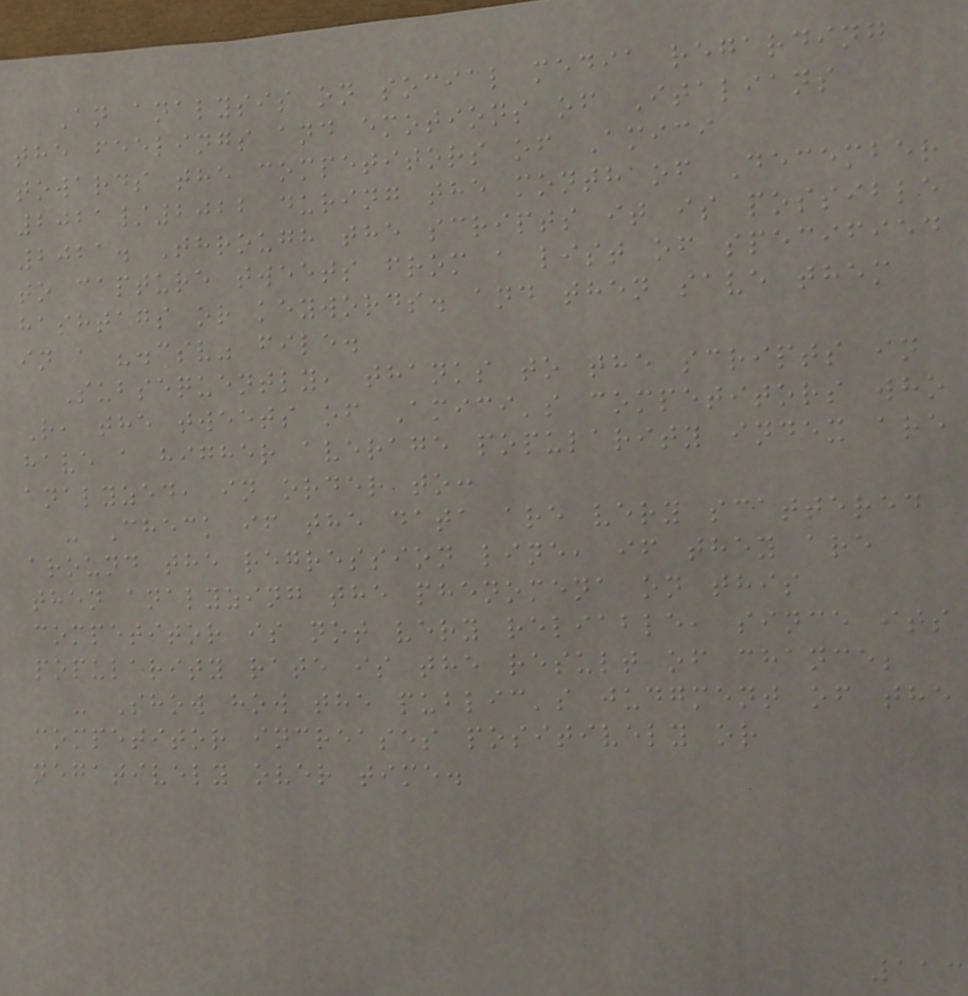An analysis on social media regarding
the feelings and emotions of Italians
towards the competitors of Amici
2021/2022 during the month of December
2021. Through the scripts it is possible
to capture tweets from a list of specified
hashtags or keywords. and then save them
in a ".csv" file.
Subsequently, thanks to the scripts in
R, the tweets of Amici's competitors who
have a higher average popularity index are
analyzed, in order to:
- Check if the data are very scattered
around the regression line, if they are
then analyzing the phenomena on this
competitor is not very reliable, since its
popularity rate is the result of chance;
- Show how the public's judgment of the
competitor increases positively or
negatively over time.
113
